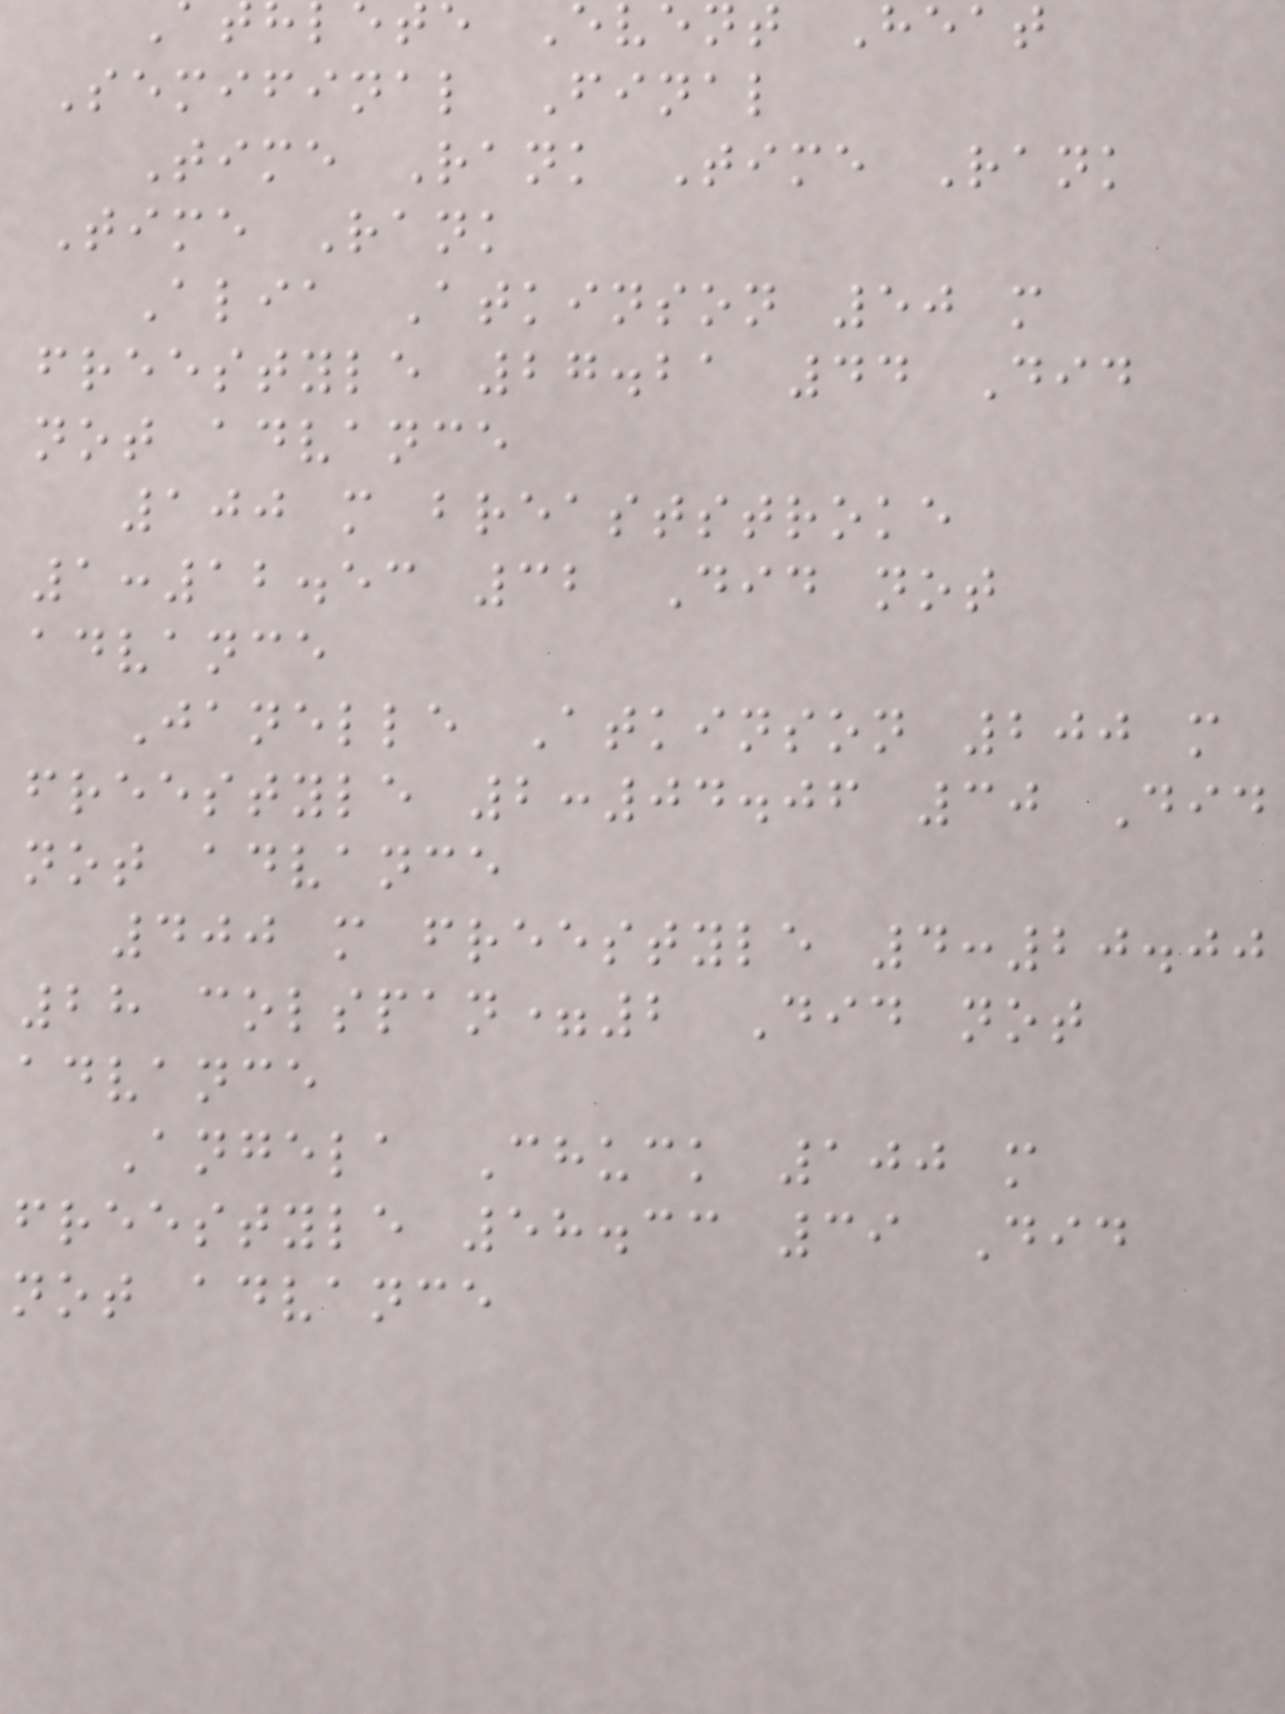Event Heat
Semifinal Final
Time Rank Time Rank
Time Rank
Alia Atkinson 50 m
freestyle 27.21 44 Did
not advance
100 m breaststroke
1:12.53 32 Did not
advance
Janelle Atkinson 200 m
freestyle 2:04.06 30 Did
not advance
400 m freestyle 4:20.00
28 colspan=2 Did not
advance
Angela Chuck 100 m
freestyle 58.33 39 Did
not advance
